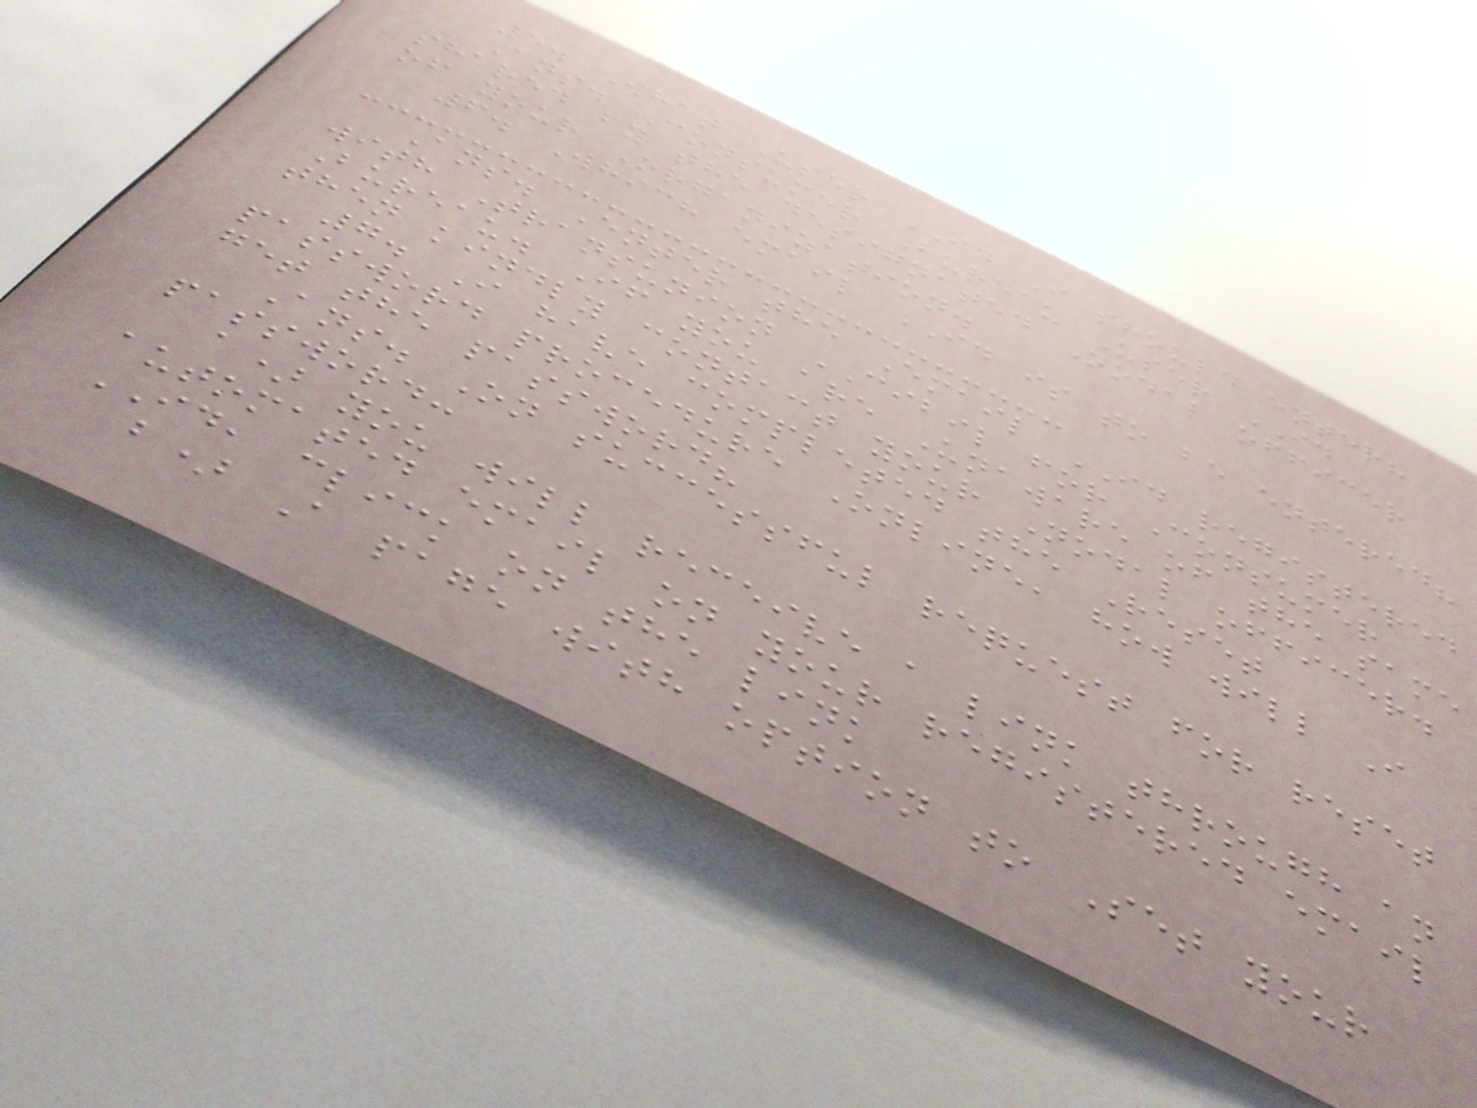5. What User ID I should enter?
Ans. Consumer Bureau User ID
shared by the designated Nodal officer
of your Organization.
6. Which email ID is to be entered?
Ans. Enter the Email ID registered
with Transunion CIBIL for Consumer
Bureau. If you are Unaware of the same
then kindly contact your Nodal officer.
7. I have completed the Reset
password procedure Online, how will I
get the password?
Ans. On successful request for reset
password:
a) you will receive a link through an
automated email on your registered email
ID, click on the link
b) A page with option to Set your
